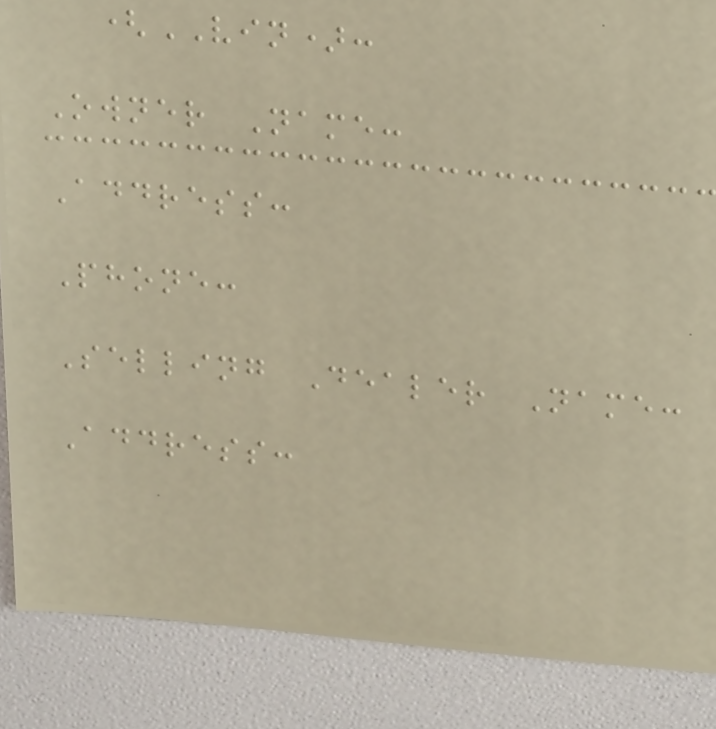(VIN):
Owner Name:
Address:
Phone:
Selling Dealer Name:
Address:
